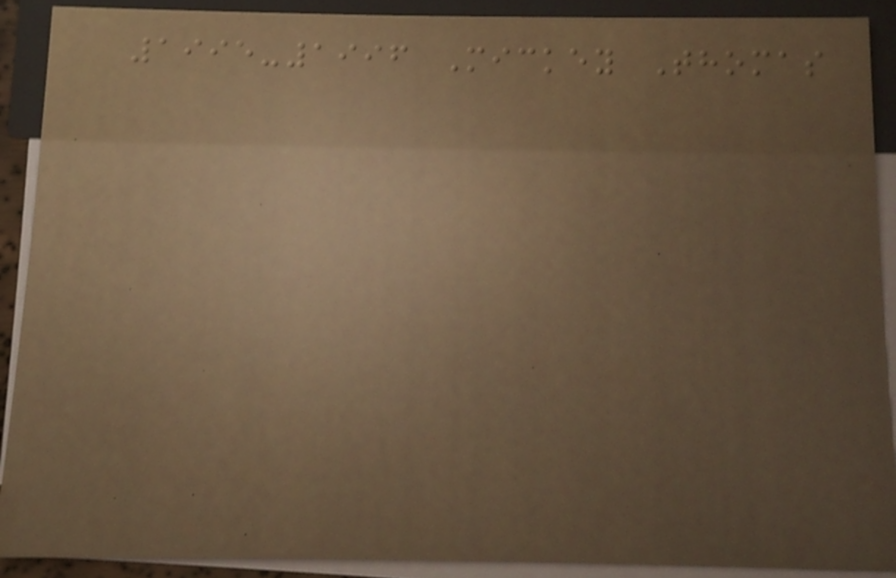1995-1996 Mickey Thomas
